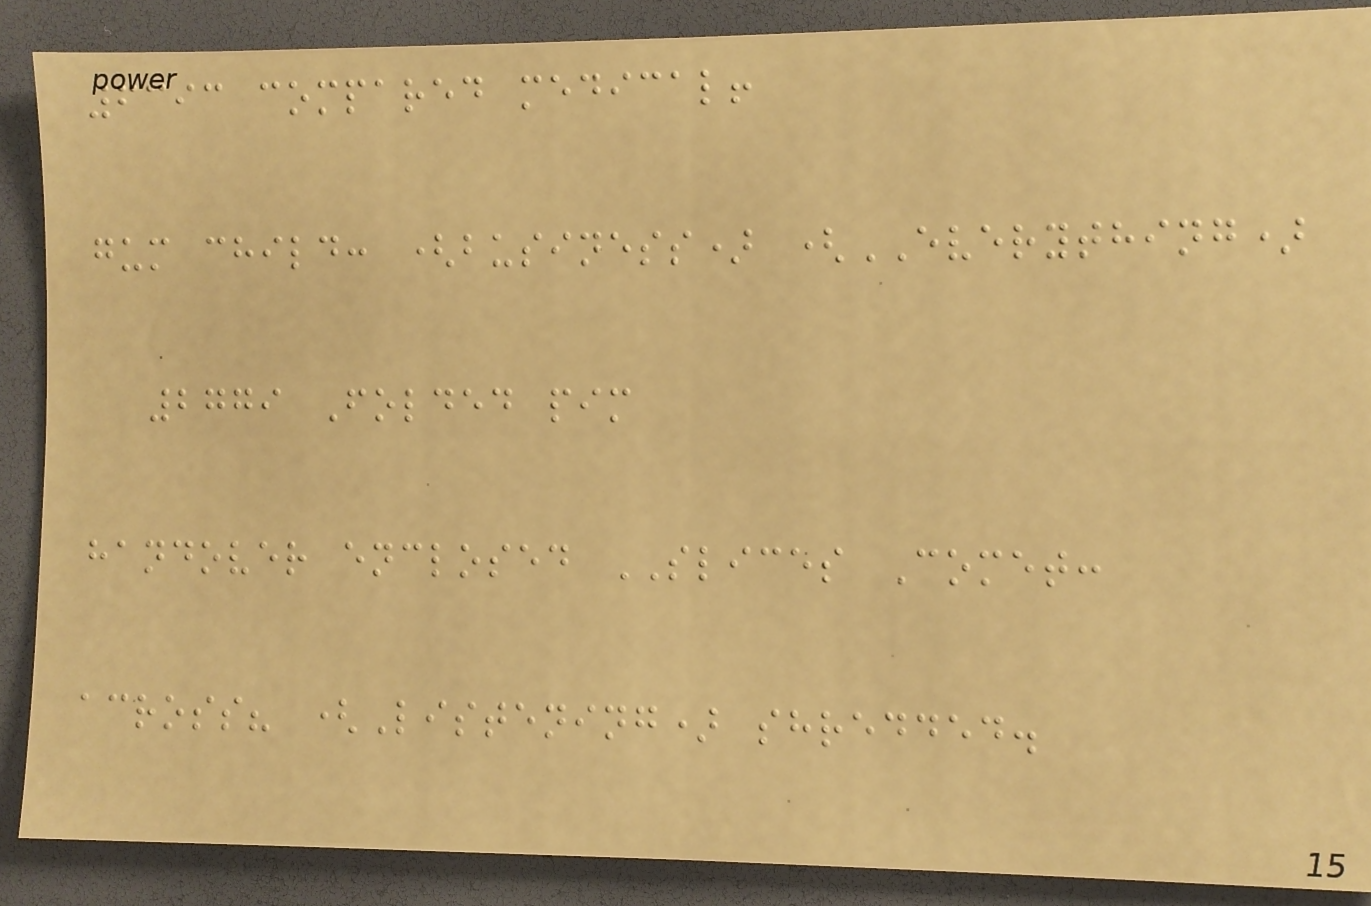6393 compared medical!
gum child: (business) (EVERYTHING)
2779 Folded pim
handover enclosed SLICES Comet:
across? (Listening) shredded.
